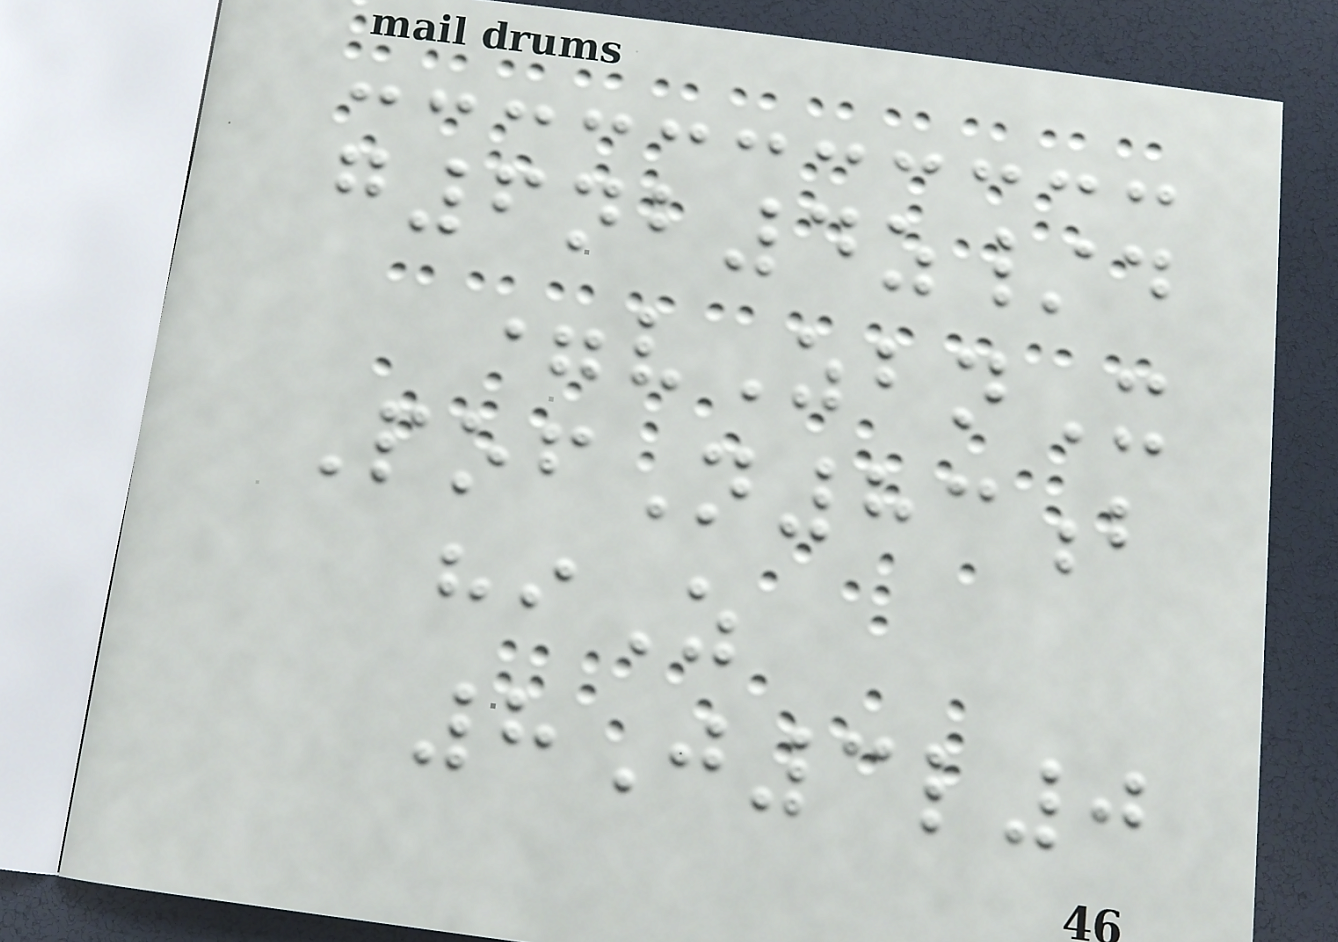g6nb4z/d
=vZbnX
PofN83b
hiZ
8J3l0
